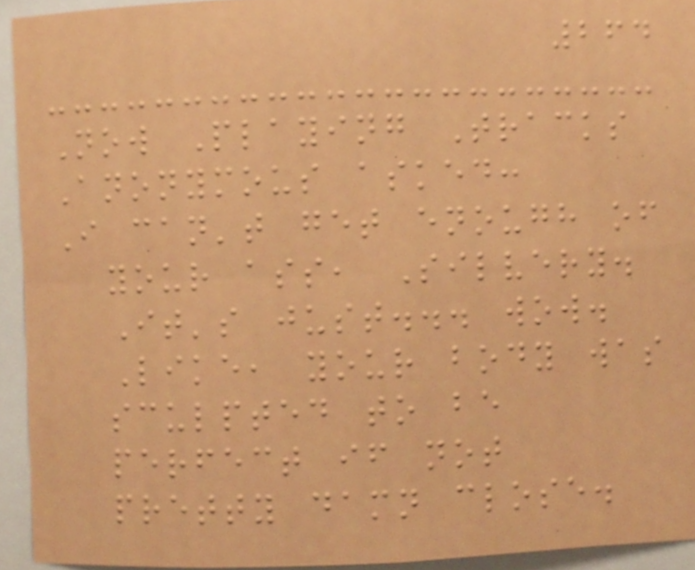264
Now Playing Tracks
Anonymous asked:
I can't get enough of
your ass, Silvery.
It's just... wow.
Like, your body was
sculpted to be
perfect if not
pretty damn close.
